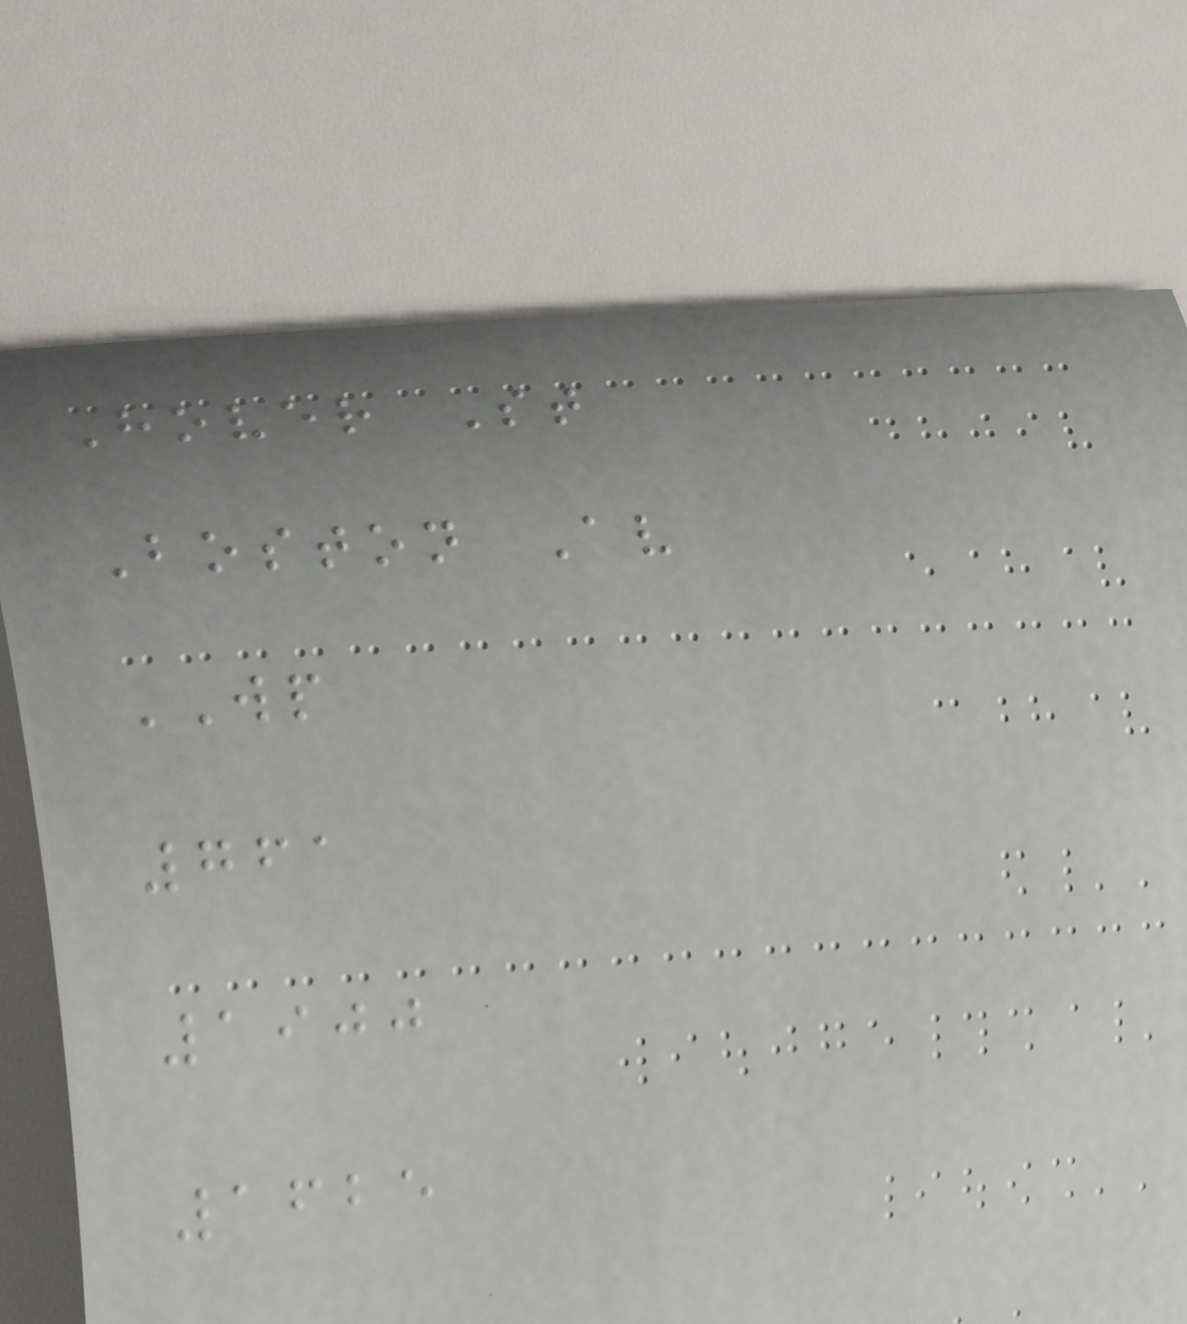Hover St
Boston Av
WP
761
1900
1625
